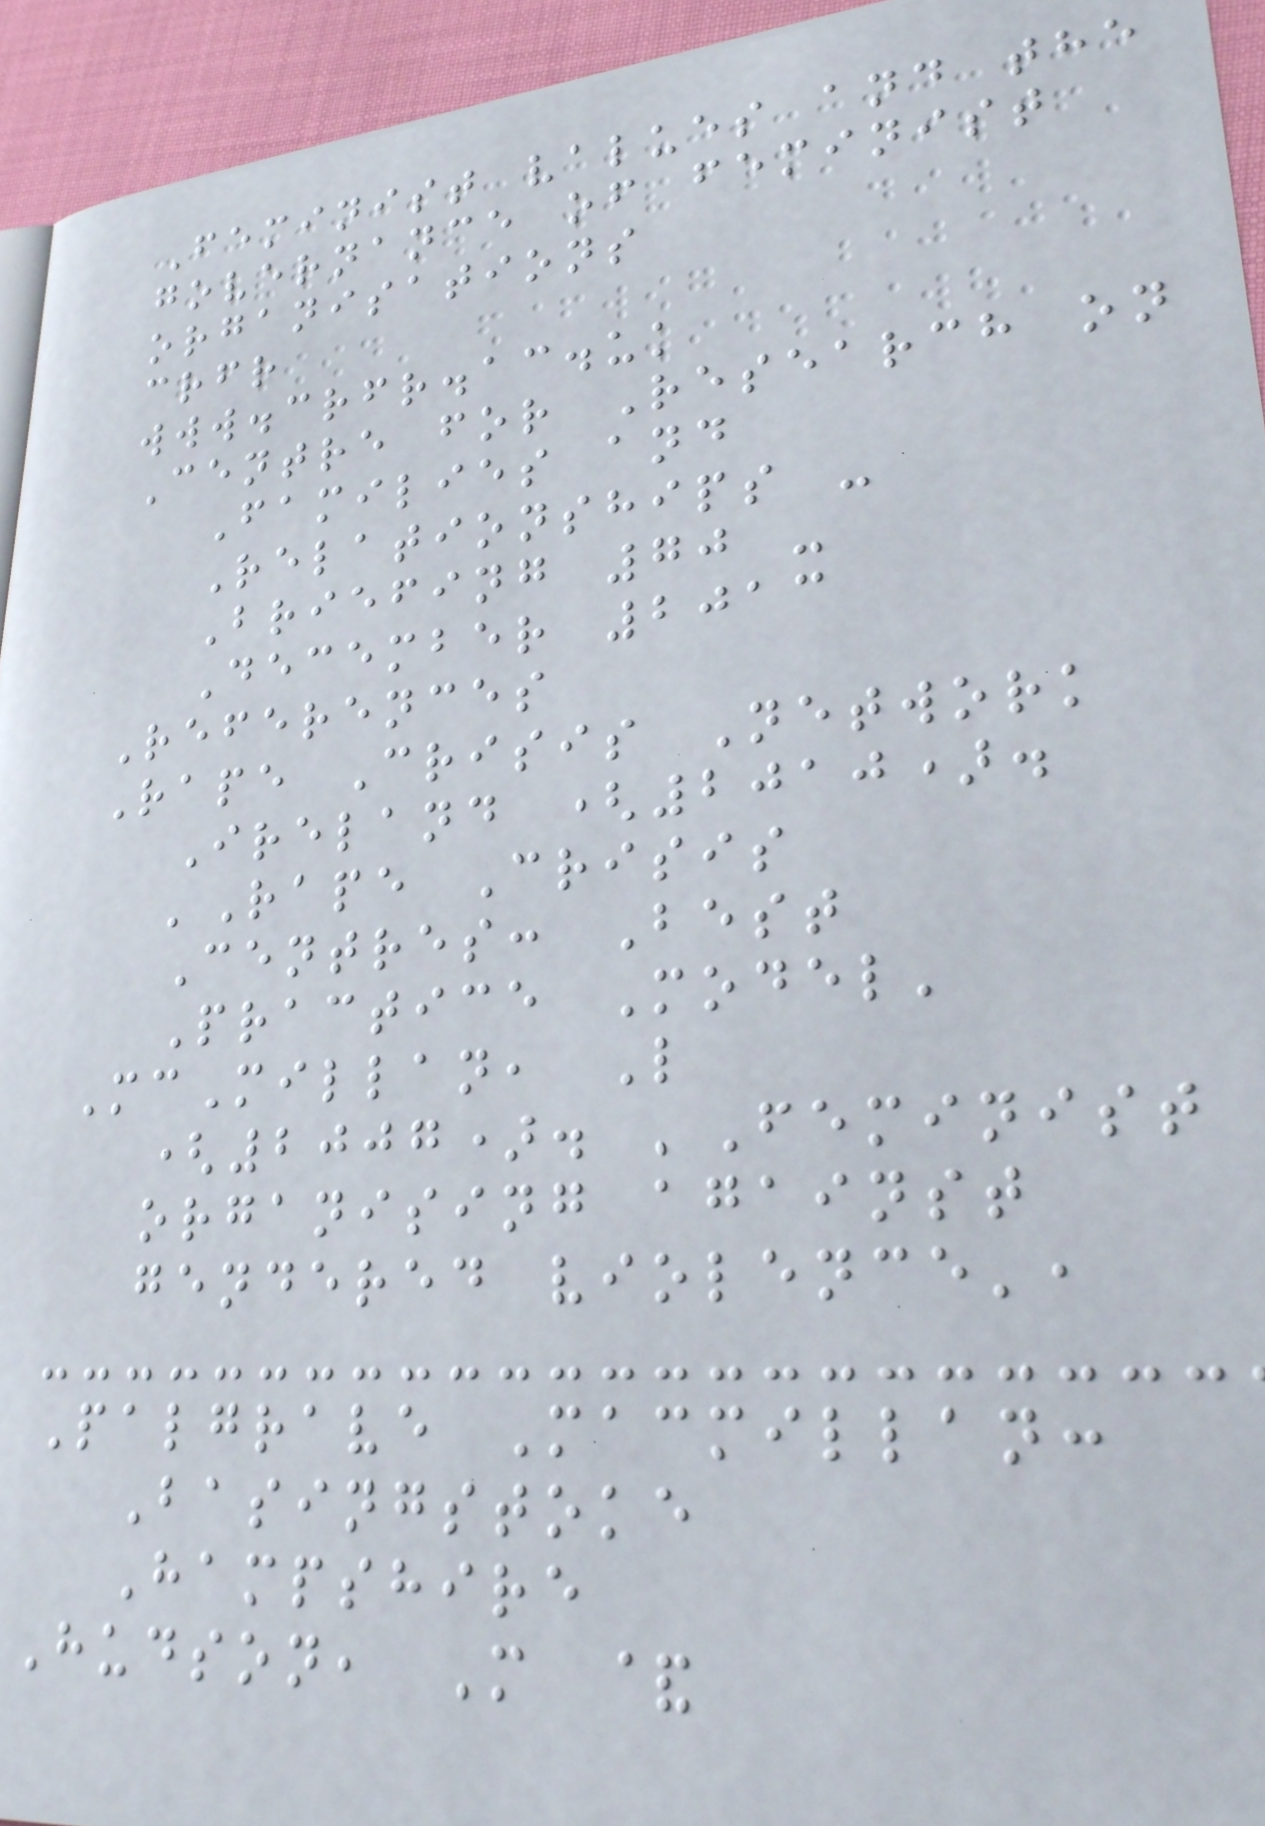Feminist values and the
governance of feminist
organisations
crfr
www.crfr.ac.uk
Centre for Research on
Families and
Relationships -
Briefing 70 -
December 2013
References
Rape Crisis Network
Ireland (2010).
'Rape Crisis
Centres: Best
Practice Model'
McMillan, L
(2007). 'Feminist
organising against
gendered violence',
Palgrave Macmillan:
Basingstoke
Hampshire
Hudson, M &
